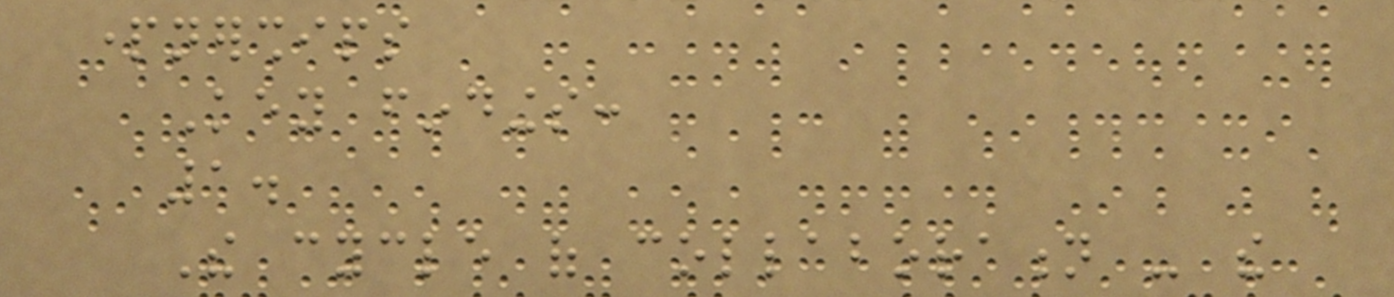partnerships
Key findings:
1.
The cycle of collaboration - the
